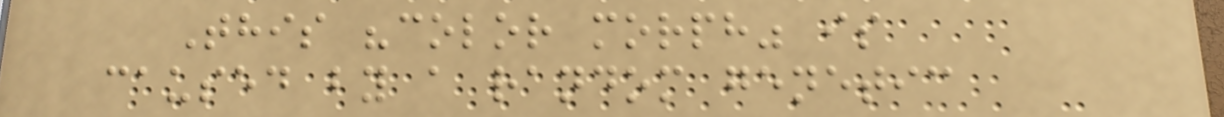This "color morph" is
caused by a random genetic
